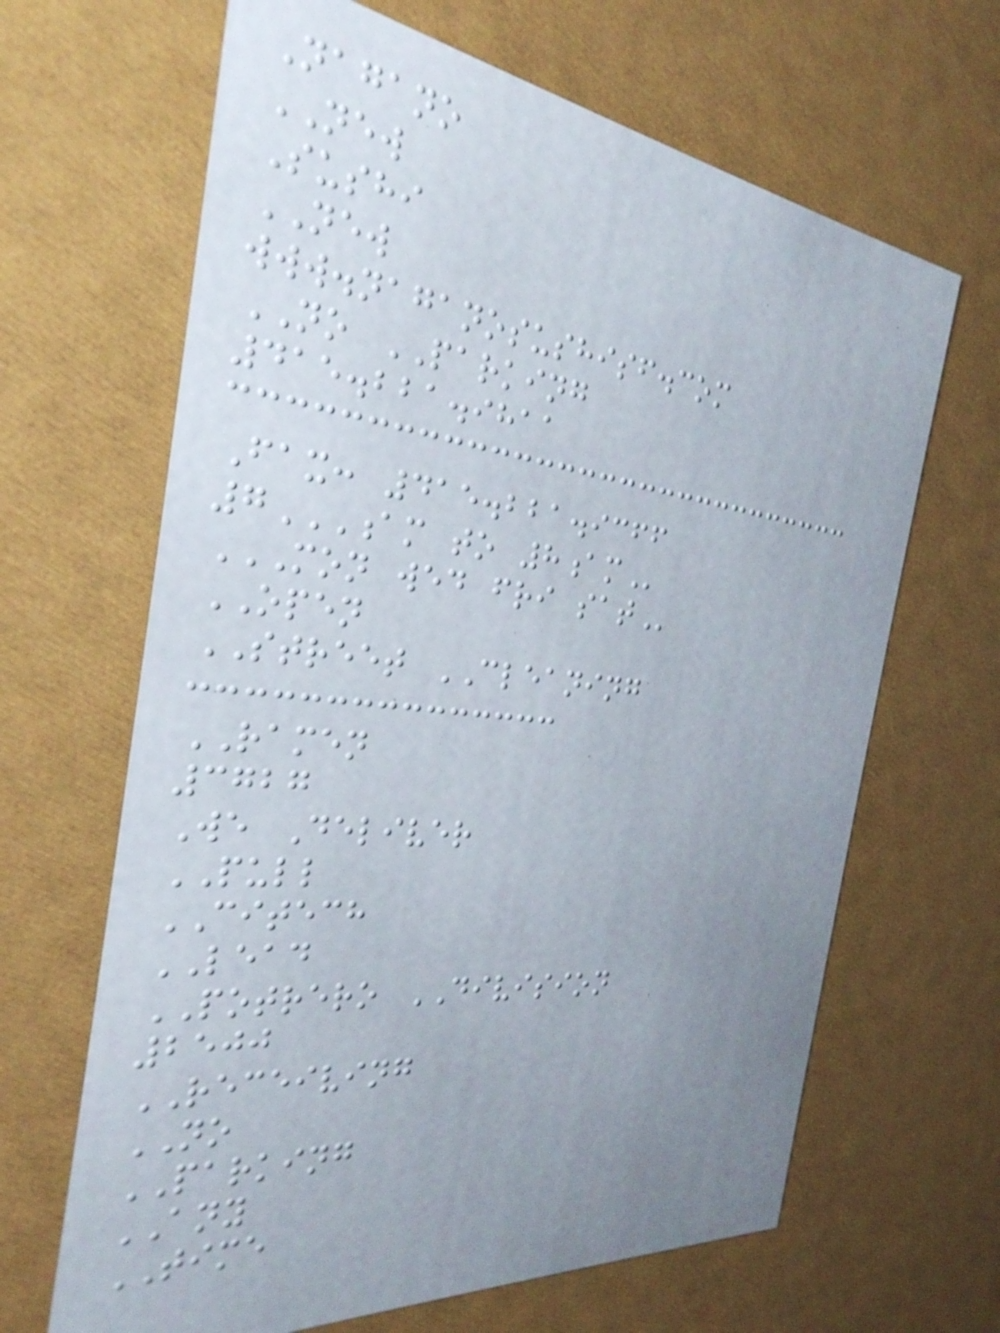Nagano
NEW
Sushi
NEW
www.naganosushisf.com
NO PARKING
415.221.9811
Fax: 415.221.9366
7AM TO 8AM
MON WED FRI SAT
OPEN
STREET CLEANING
RAMEN
3727
We Deliver
PULL
CITECH
LEAD
POTRERO DIVISION
2500
RECEIVING
NO
PARKING
ANY
TIME
